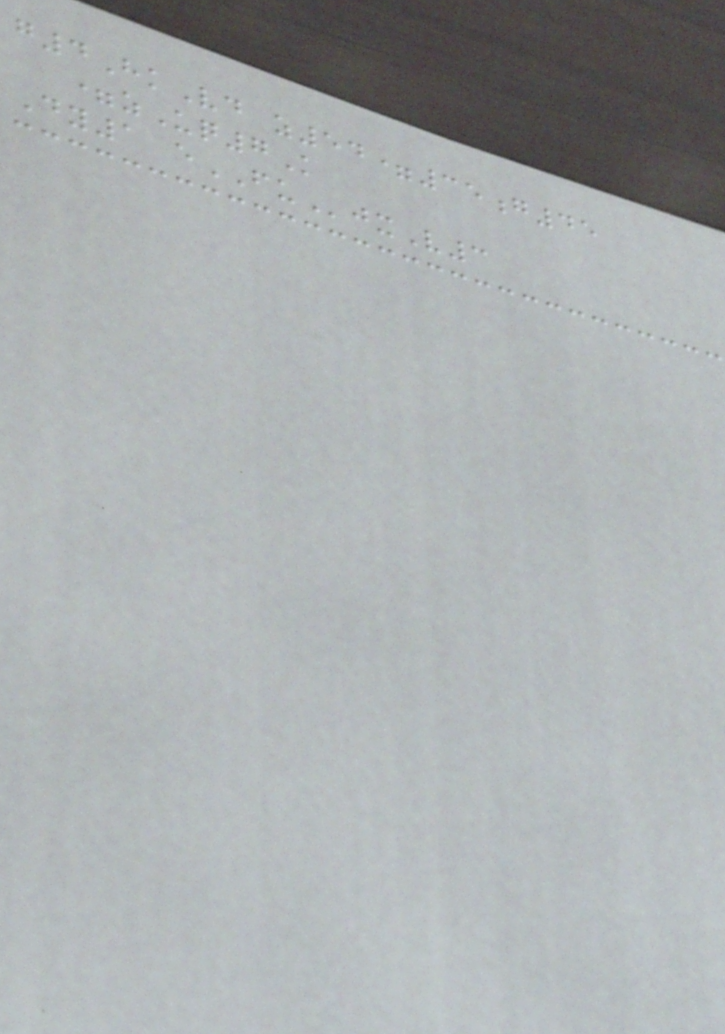g4HkVd z54=35g45
=zUq7K
Dy1 eFUjxV3
